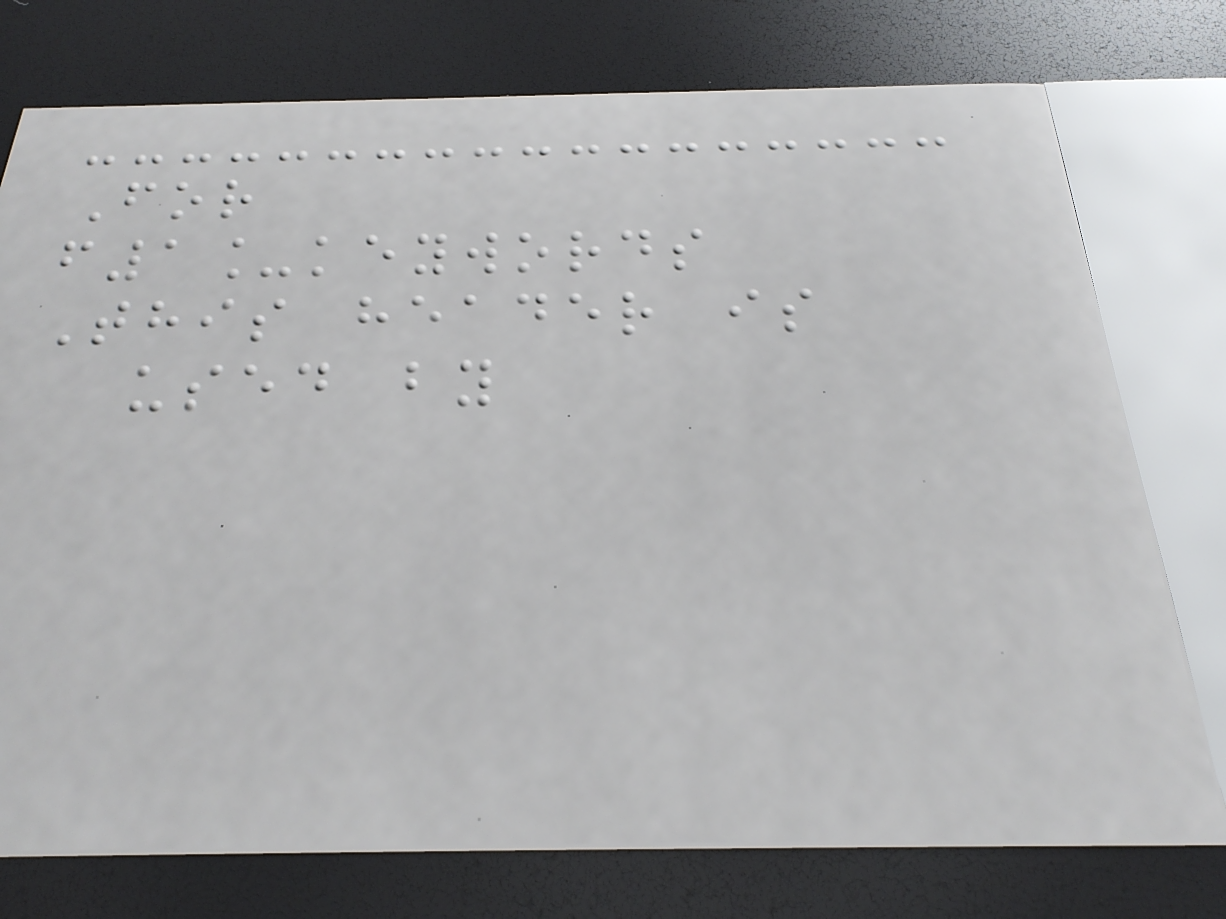For
f1_keywords
This header is
used by
